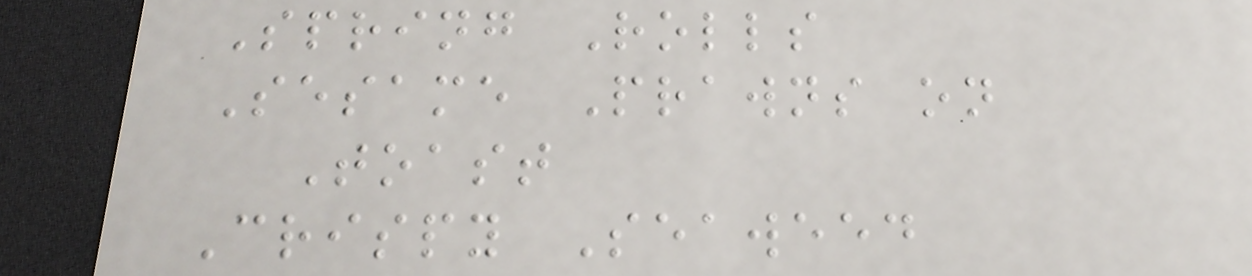Spring Rolls
Sesame Prawns on
Toast
Crispy Seaweed
